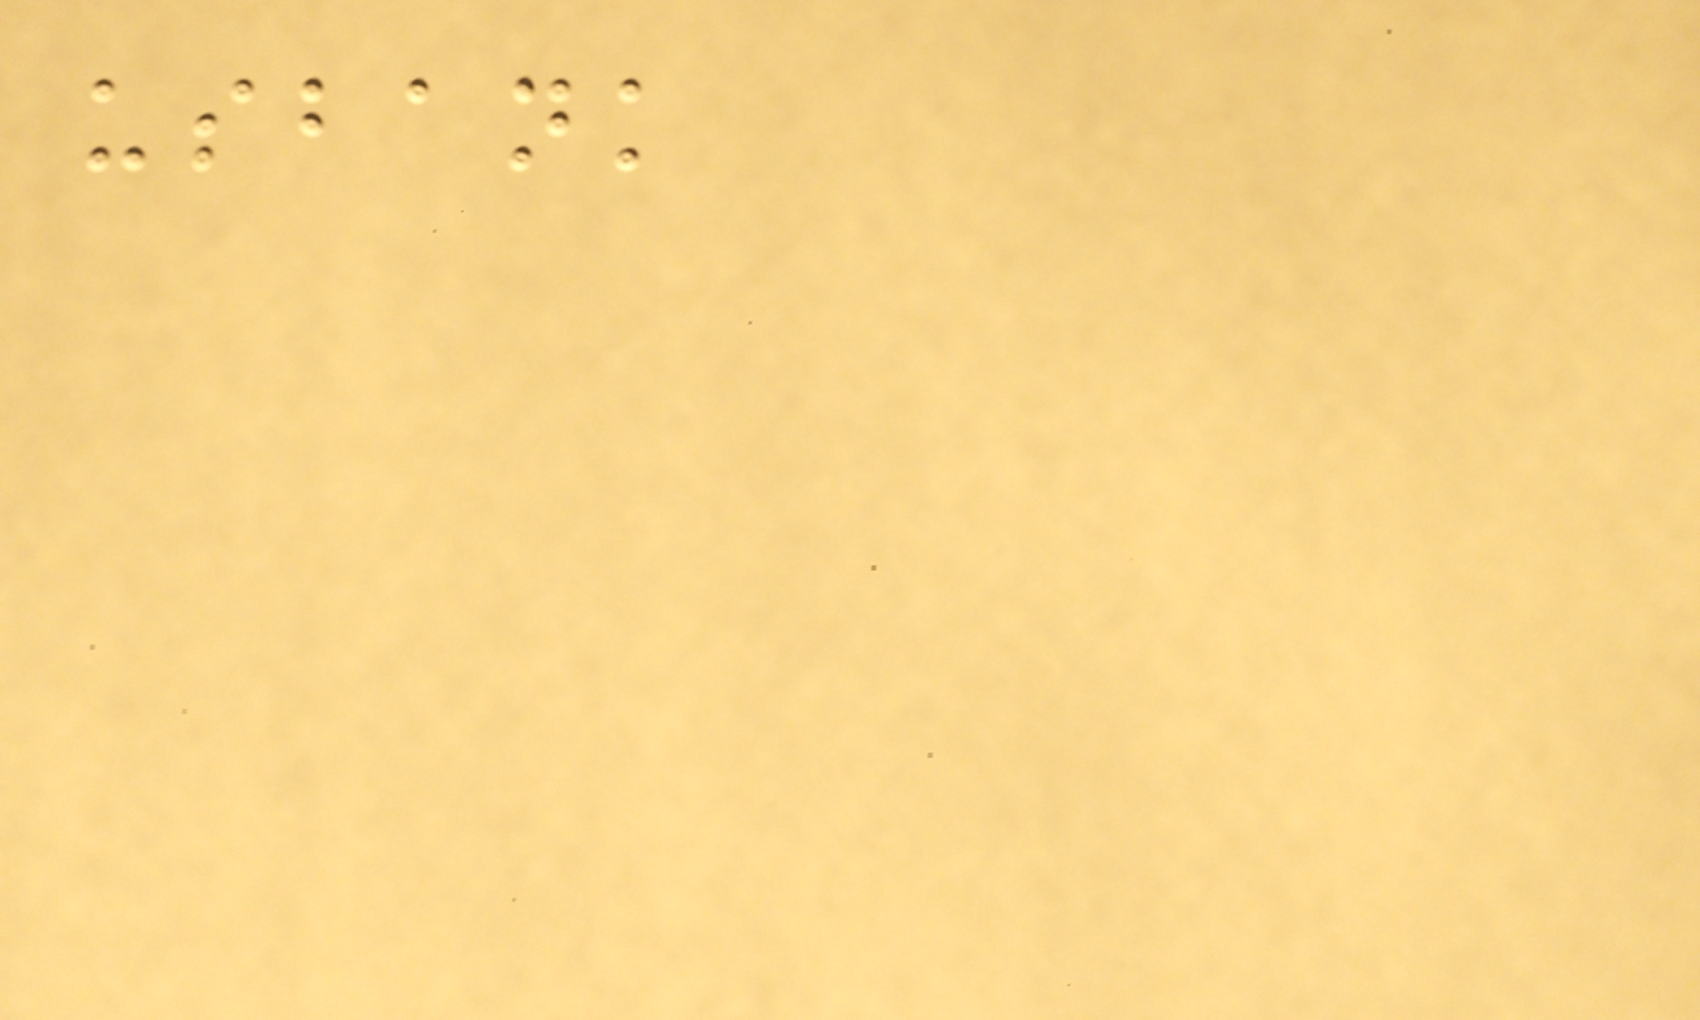usbank
